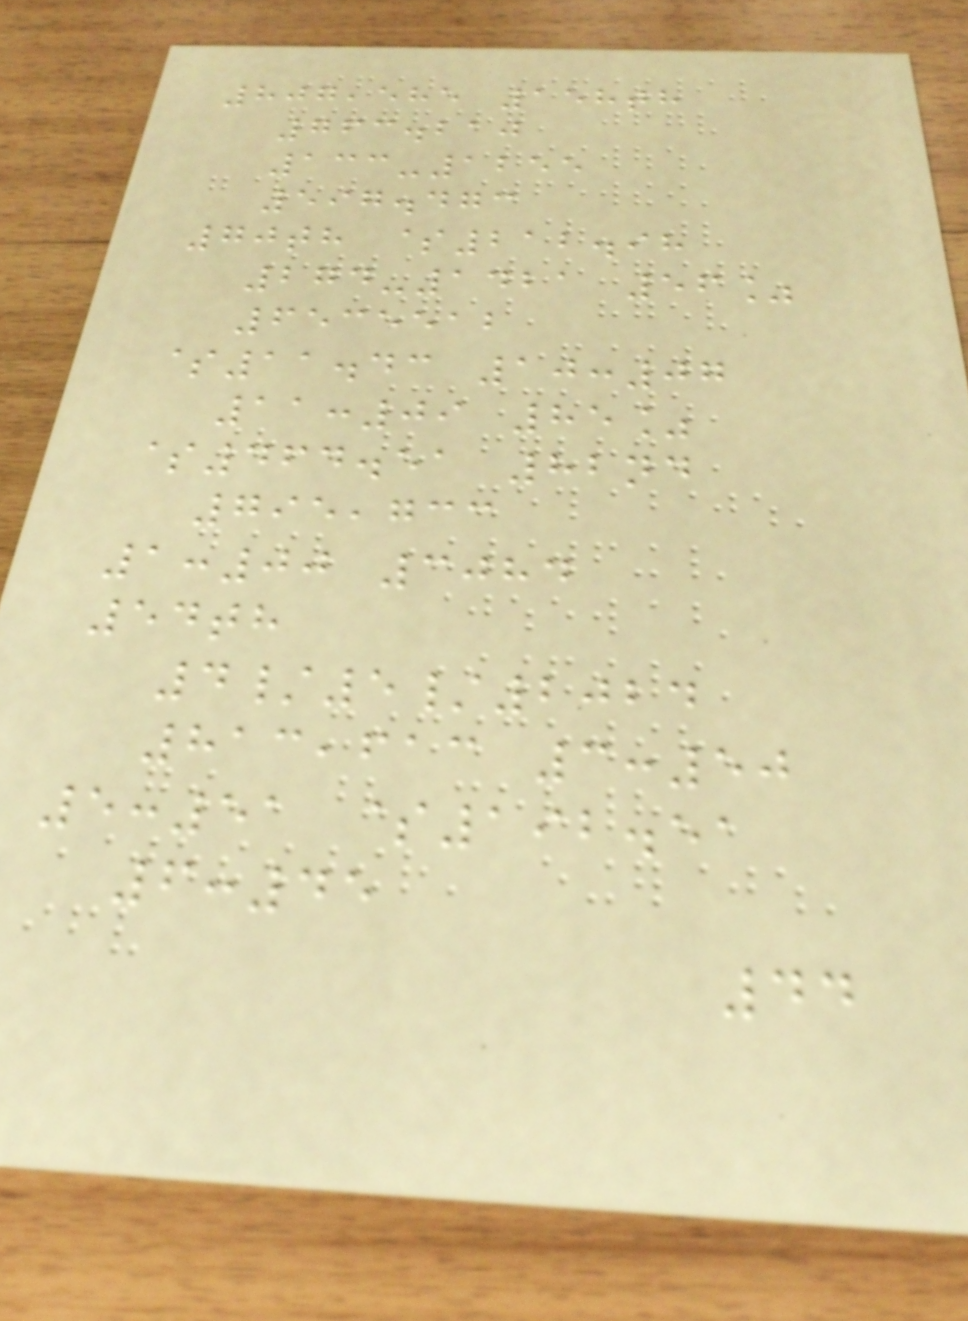807,585 158th
763.210
133-1255
597.473
70th $212.98
274-1421 56%
6535512
$11.43 10:07
11:09 85%
$464.51 82nd
795,733
1:00 3084
54th
4/5/2024
813,613 3:50
5:51 $192.51
6:45
44
